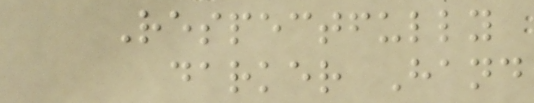Respectfully
darker Hand
